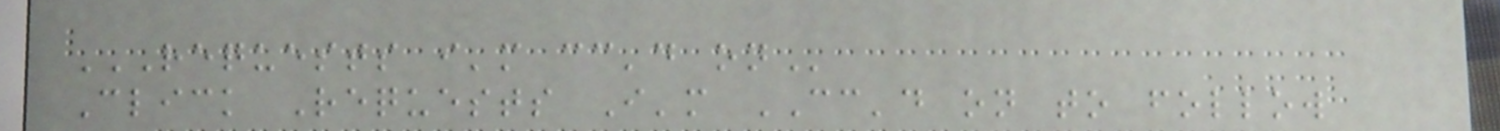REQUESTS I'M CC'D ON
Click Requests I'm CC'd on to follow
